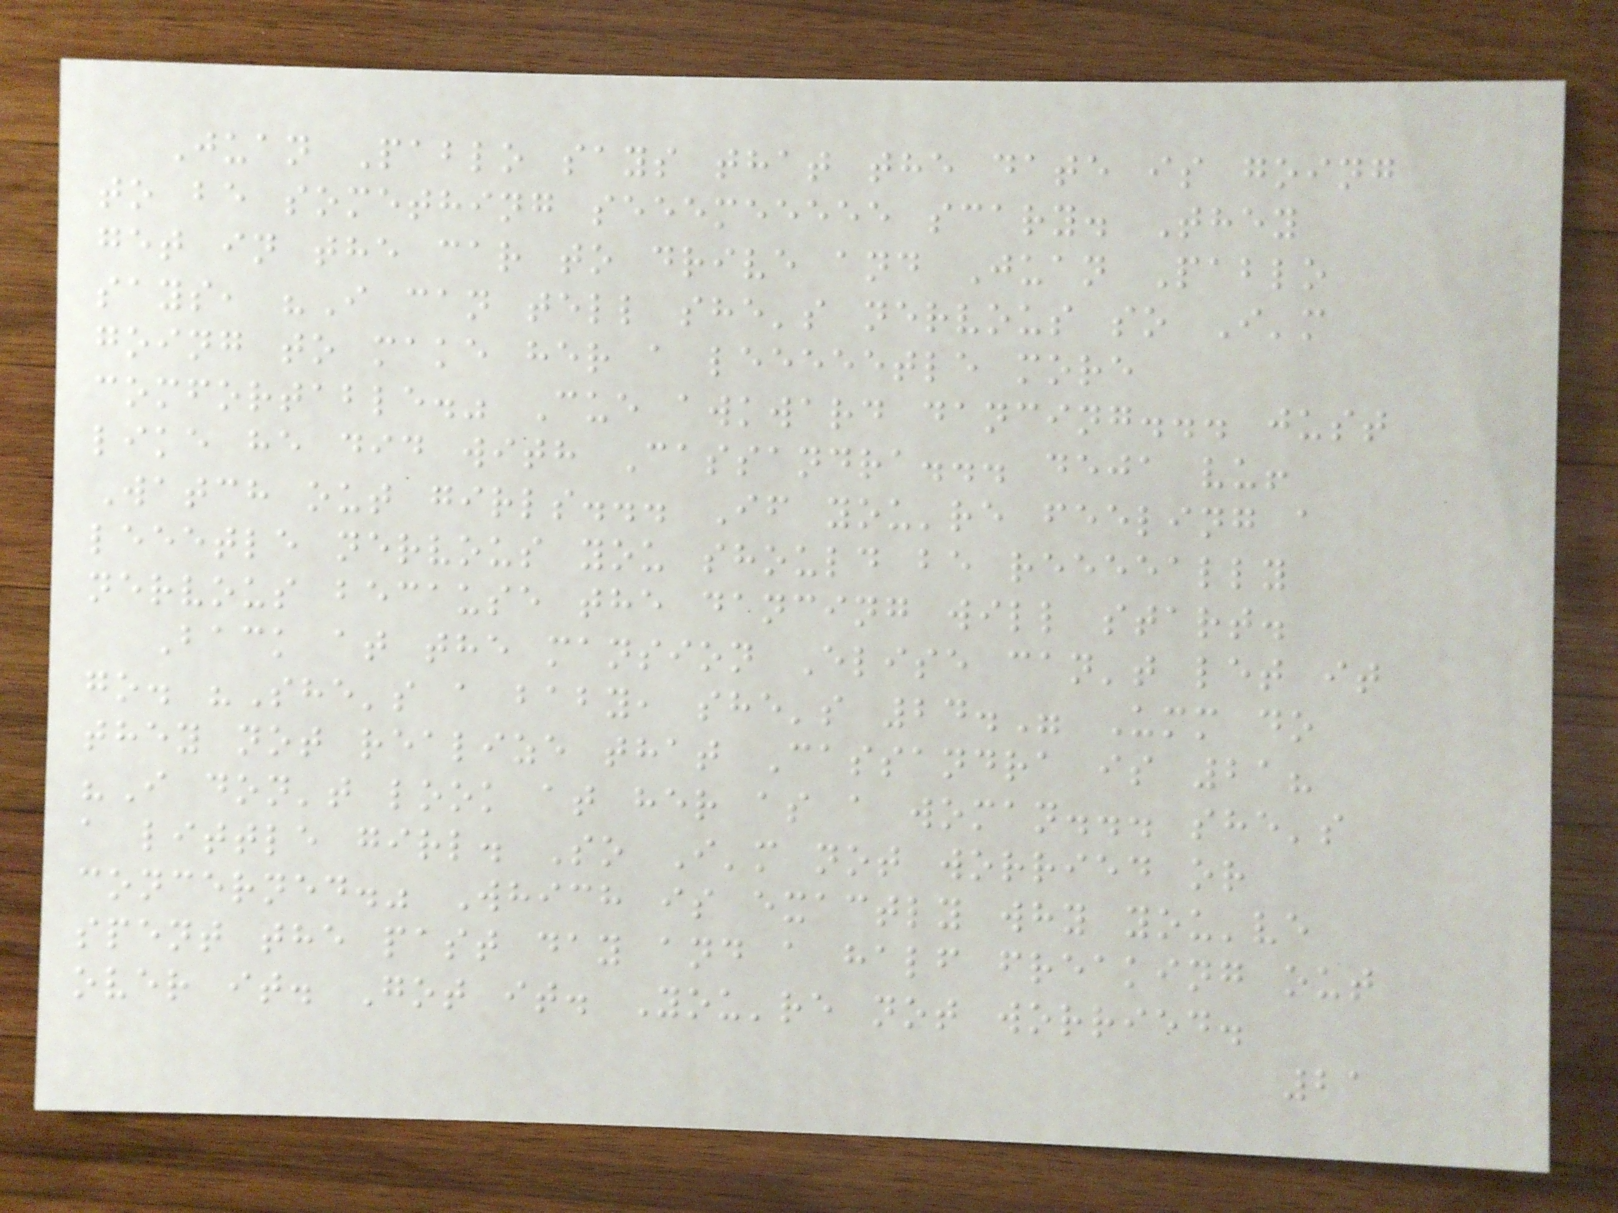Juan Pablo says that the date is going
to be something seeemeeeee scary. They
get in the car to drive and Juan Pablo
says, "I can tell she's nervous so I'm
going to make her a leeeeetle more
comfortable." Cue awkward dancing... just
like he did with Cassandra... deja vu!
Watch out girls... If you're feeling a
leeetle nervous you should be reeeeally
nervous because the dancing will start.
Back at the mansion Elise can't let it
go. "She's a baby, she's 24." Umm do
they not realize that Cassandra is 21?
"I don't look at her as a woman... she's
a little girl. So I'm not worried or
concerned." Which is exactly why you've
spent the past day and a half freaking out
over it. Got it. You're not worried.
21
